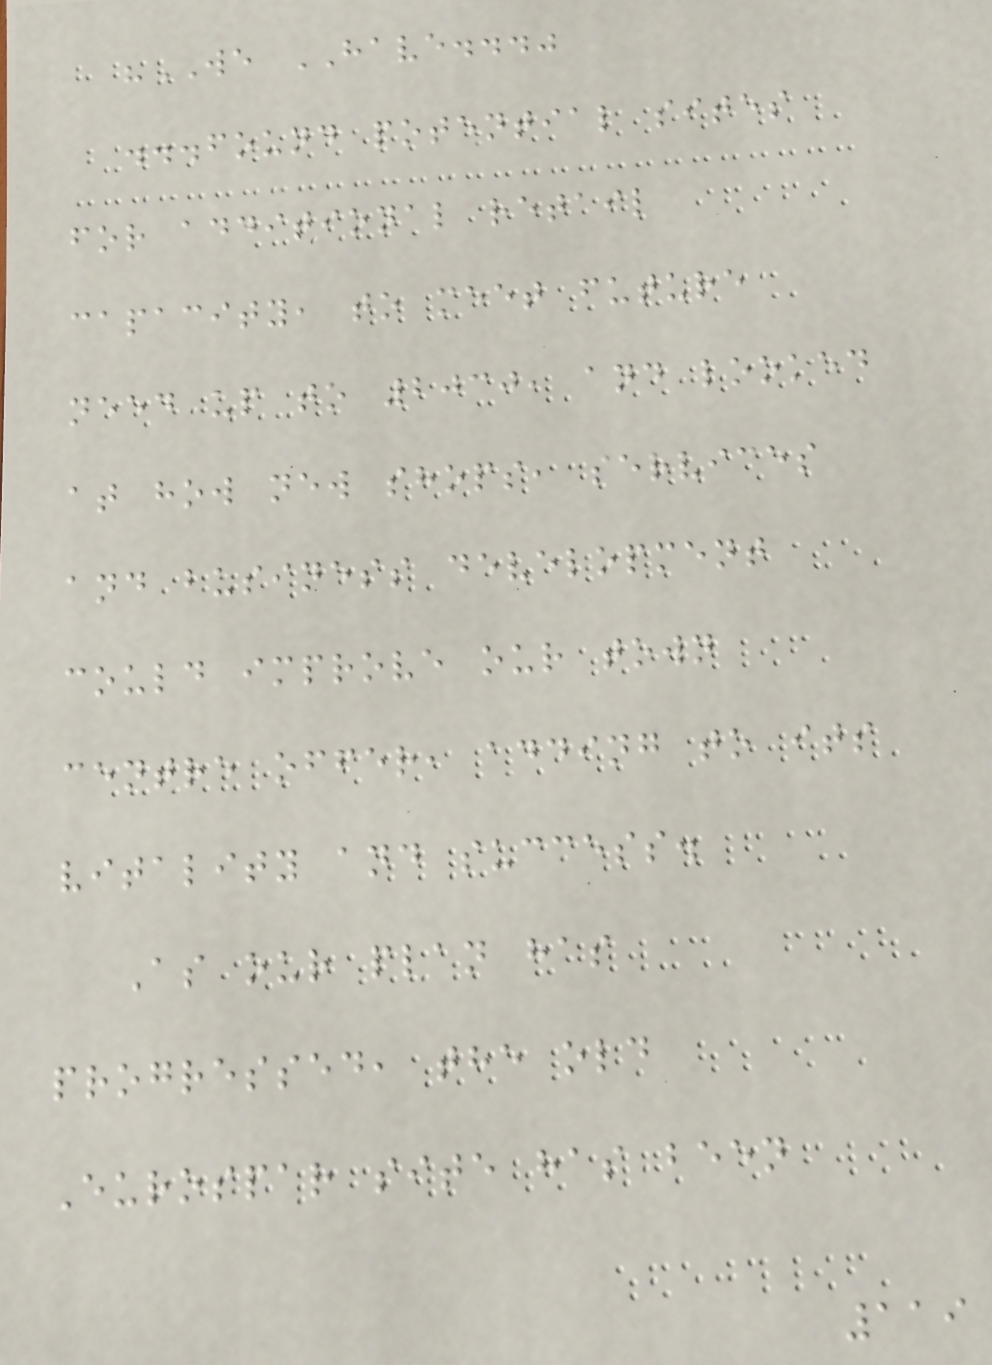"WE HAVE..."
...found potential sites
for additional retail
capacity, to meet future
need up to 2030, and looked
at how new shops, services
and business development
could improve our town
centre offer, adding to its
vitality and success.
As our plan has
progressed, the old
Eurospar site has been
119
